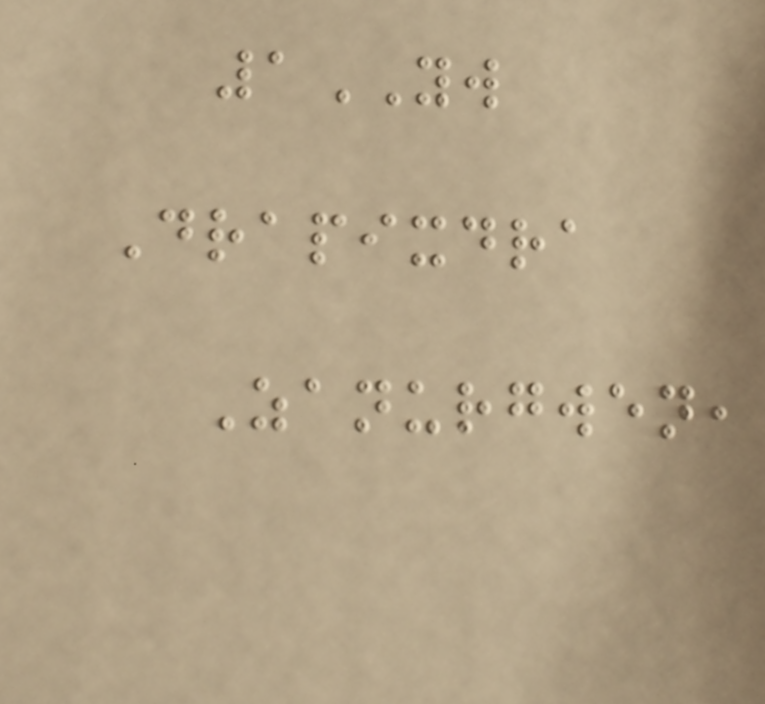1YW
Drapixdra
Zanurgwen,
